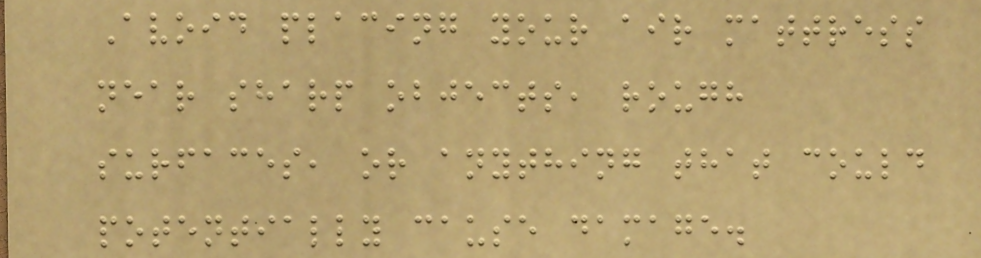Avoid placing your air mattress
near sharp objects, rough
surfaces, or anything that could
potentially cause damage.
